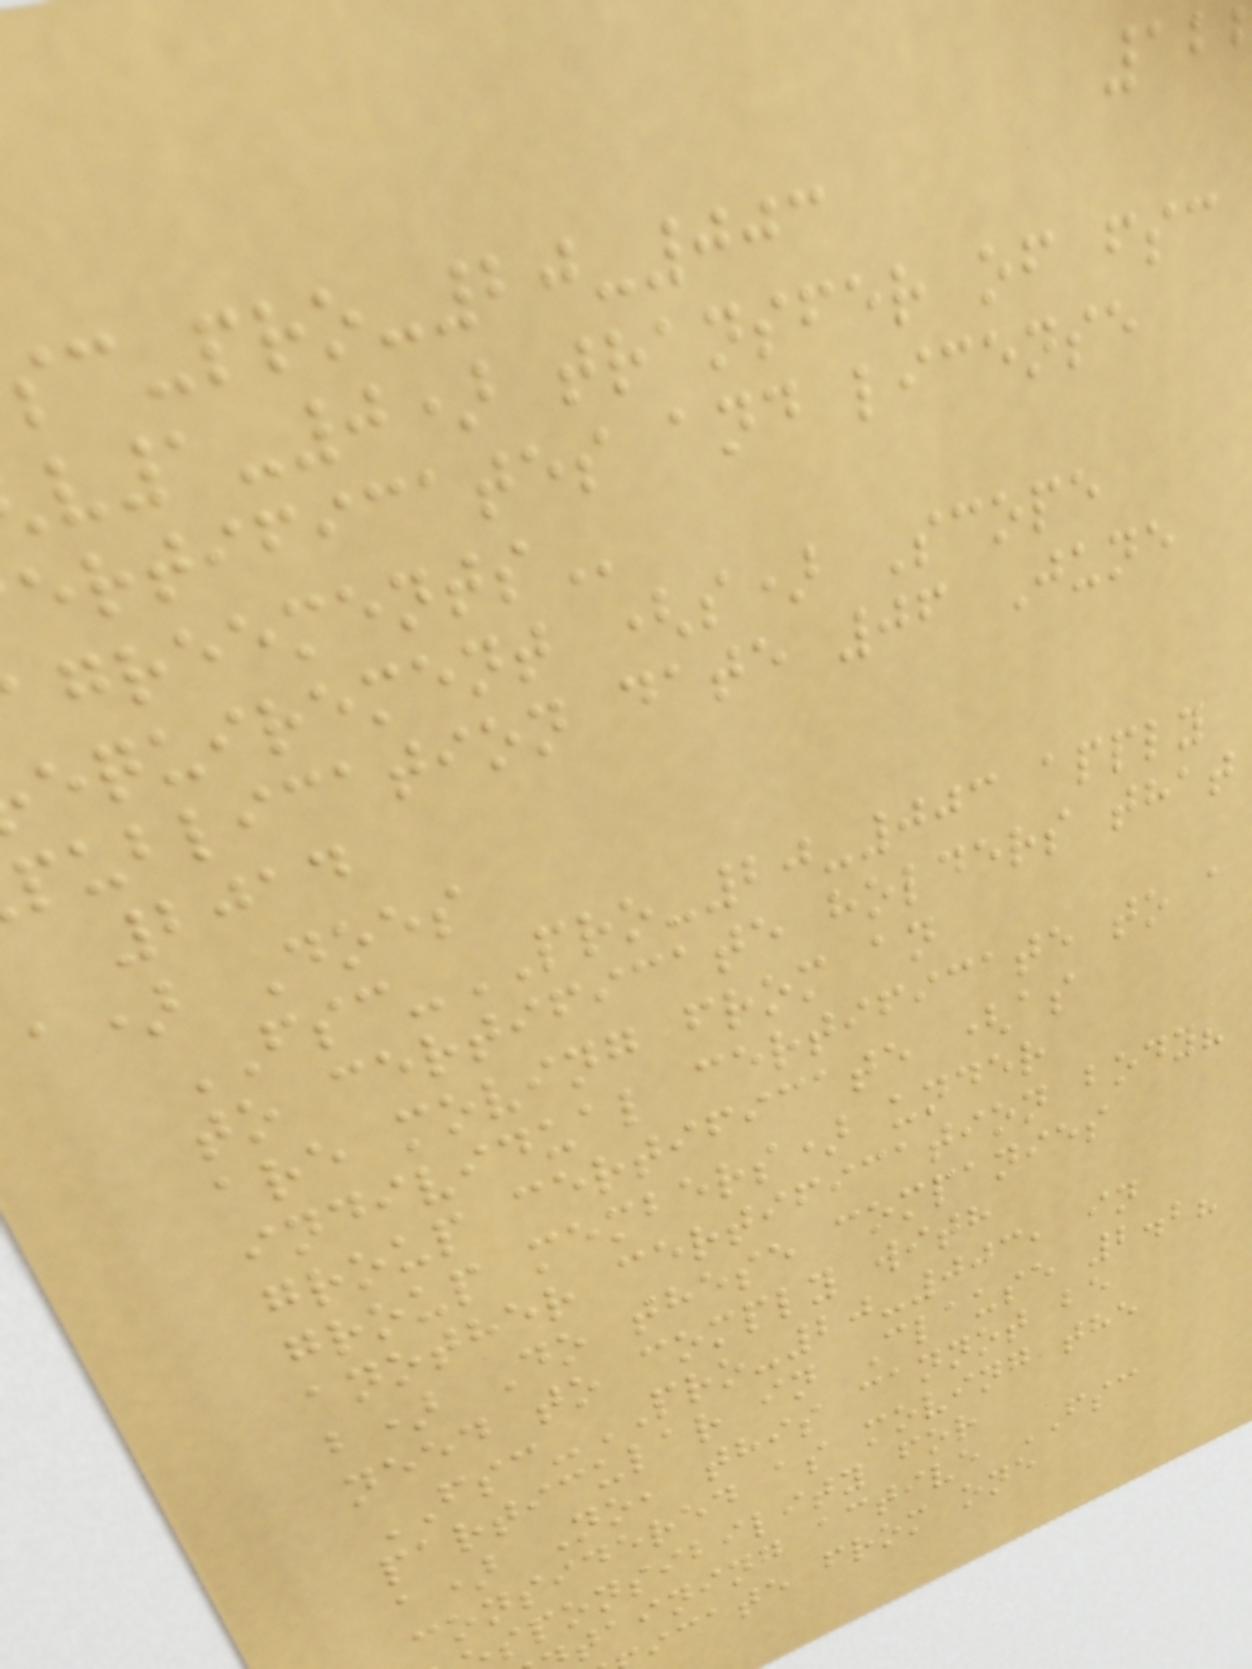sc-pro-20-003
v1-0) transfer of fsc
ertificates and license
equirement (s) Scope
publication date 06 June
2014
a) Does
FSC-PRO-20-003 apply
to certificate holders that
are moving from an
individual certificate to a
group certificate (as
group members) under
another certification body?
b) Do these companies
need to comply with
FSC-PRO-20-003, in
particular in Clause 2.2?
a) No, this cannot be
considered as moving the
sponsibility for
taining active FSC
icate from one
